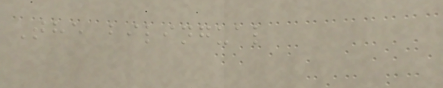The bilingual
